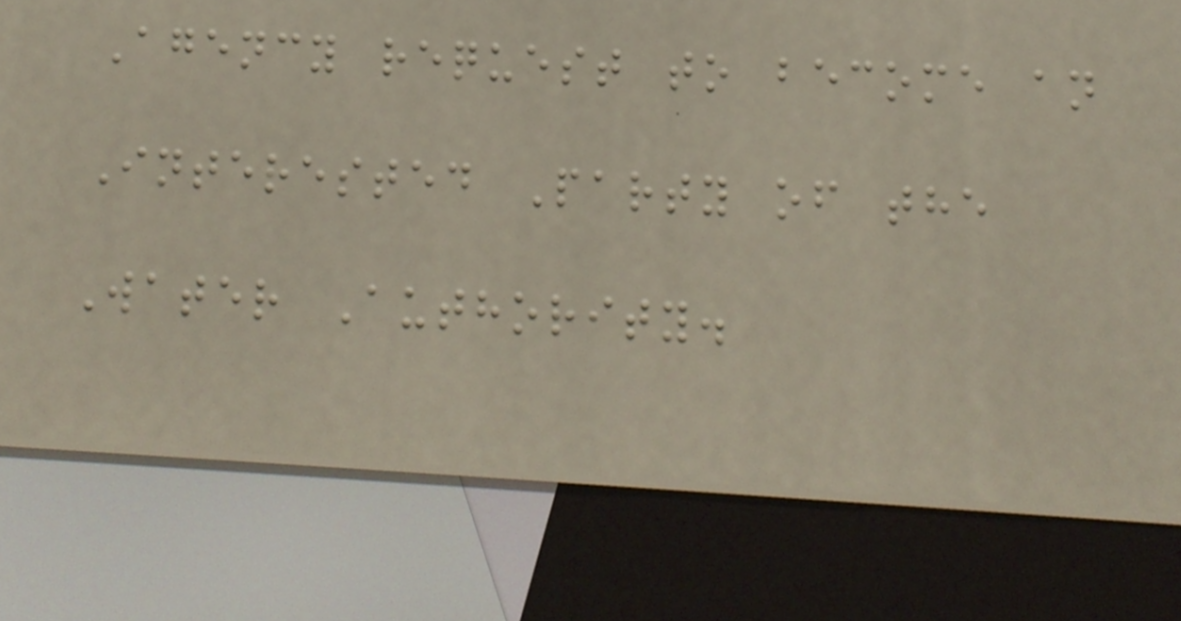Agency request to become an
Interested Party of the
Water Authority.
